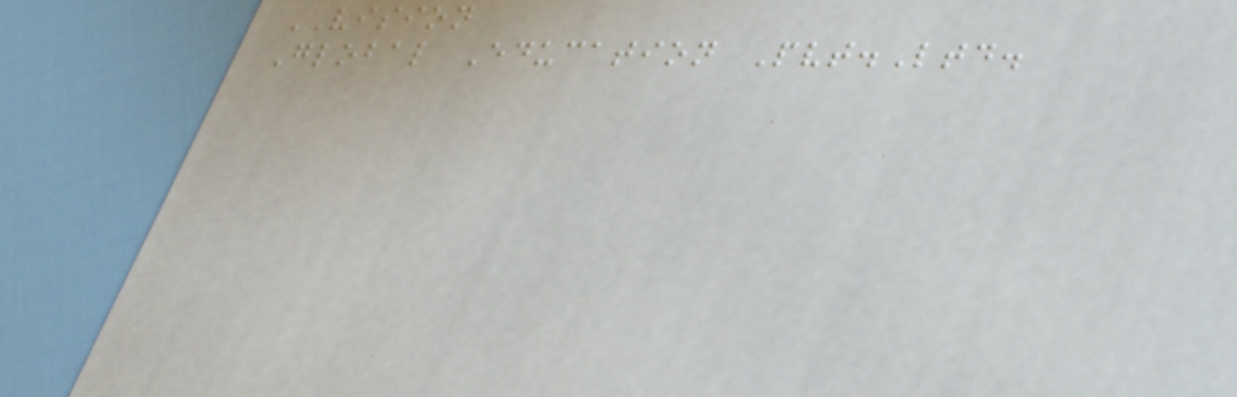VISION
Global Education Pvt.Ltd.
